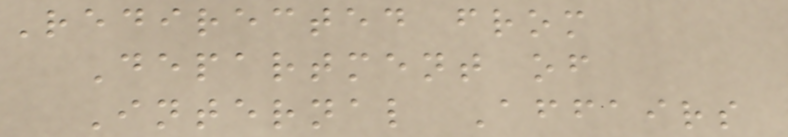Redirected from
Department of
Internal Affairs
